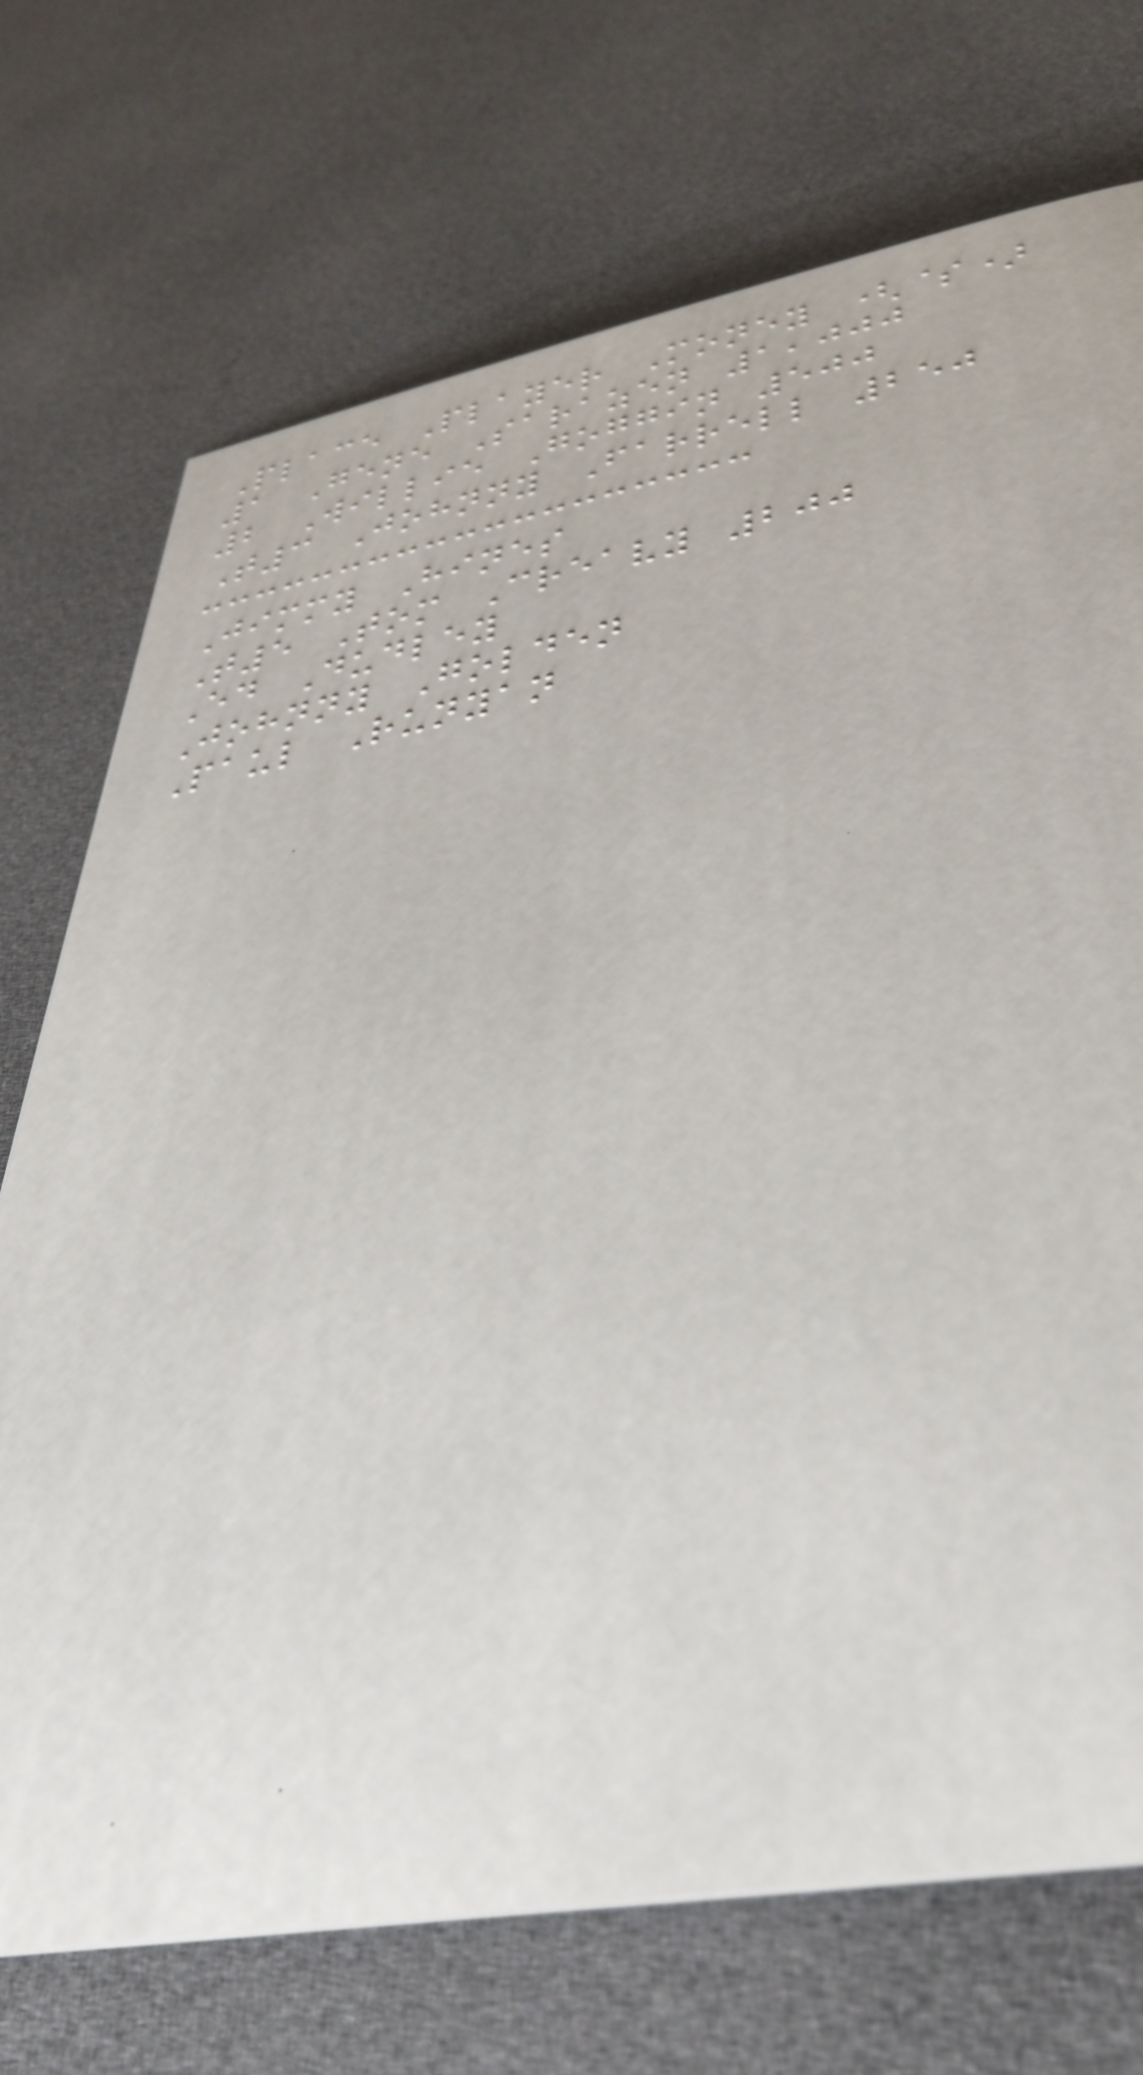Place Player Money ($)
1 Gene Sarazen 1,000
2 Willie Goggin 500
T3 Johnny Farrell 250
Jimmy Hines
T5 Tom Creavy 200
Ed Dudley
Johnny Golden
Paul Runyan
